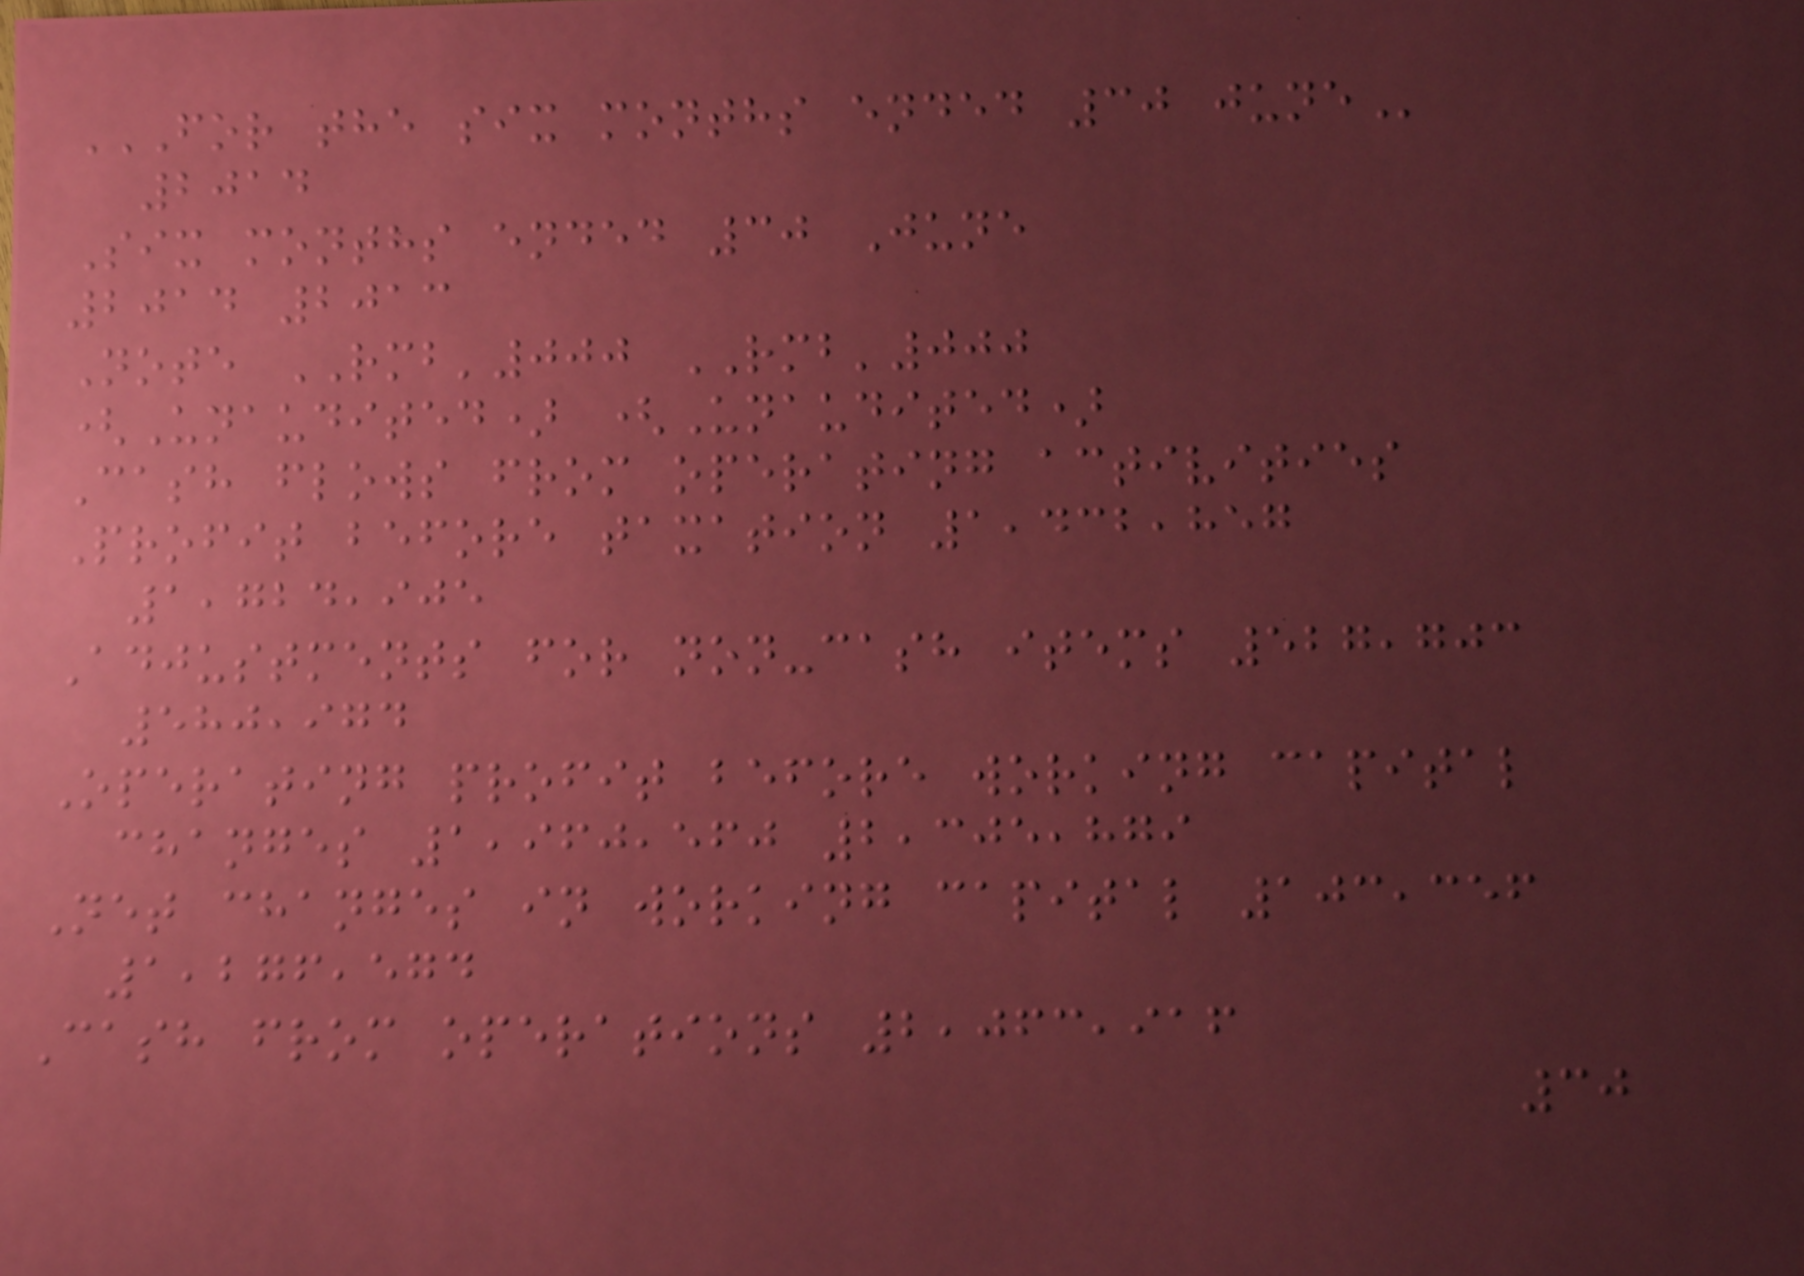FOR THE SIX MONTHS ENDED 30 JUNE
2014
Six months ended 30 June
2014 2013
Note RMB'000 RMB'000
(Unaudited) (Unaudited)
Cash flows from operating activities
Profit before taxation 1,432,857
1,724,905
Adjustments for non-cash items 527,703
580,974
Operating profit before working capital
changes 1,960,560 2,305,879
Net changes in working capital 103,356
1,276,574
Cash from operations 2,063,916
30
